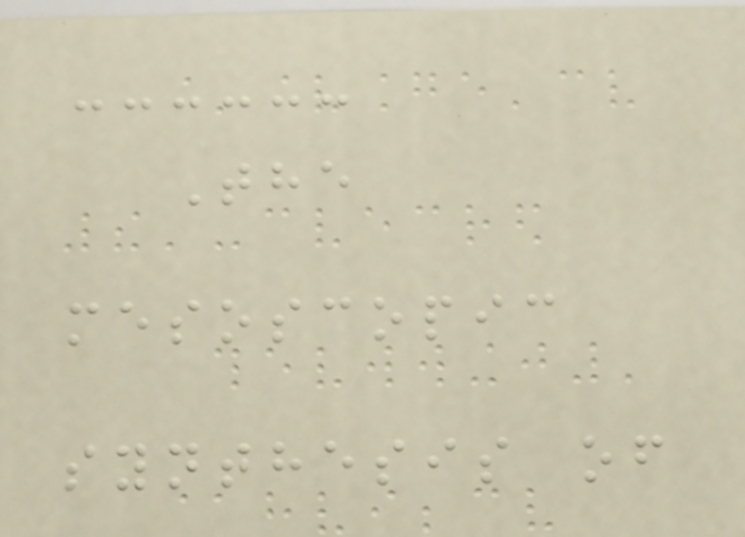The
mesoscopic
synthesis of
